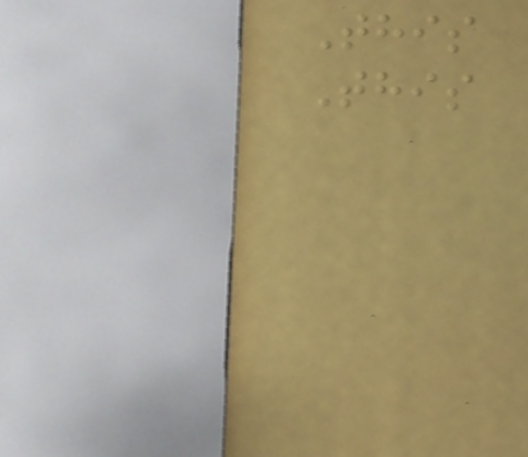This
This
